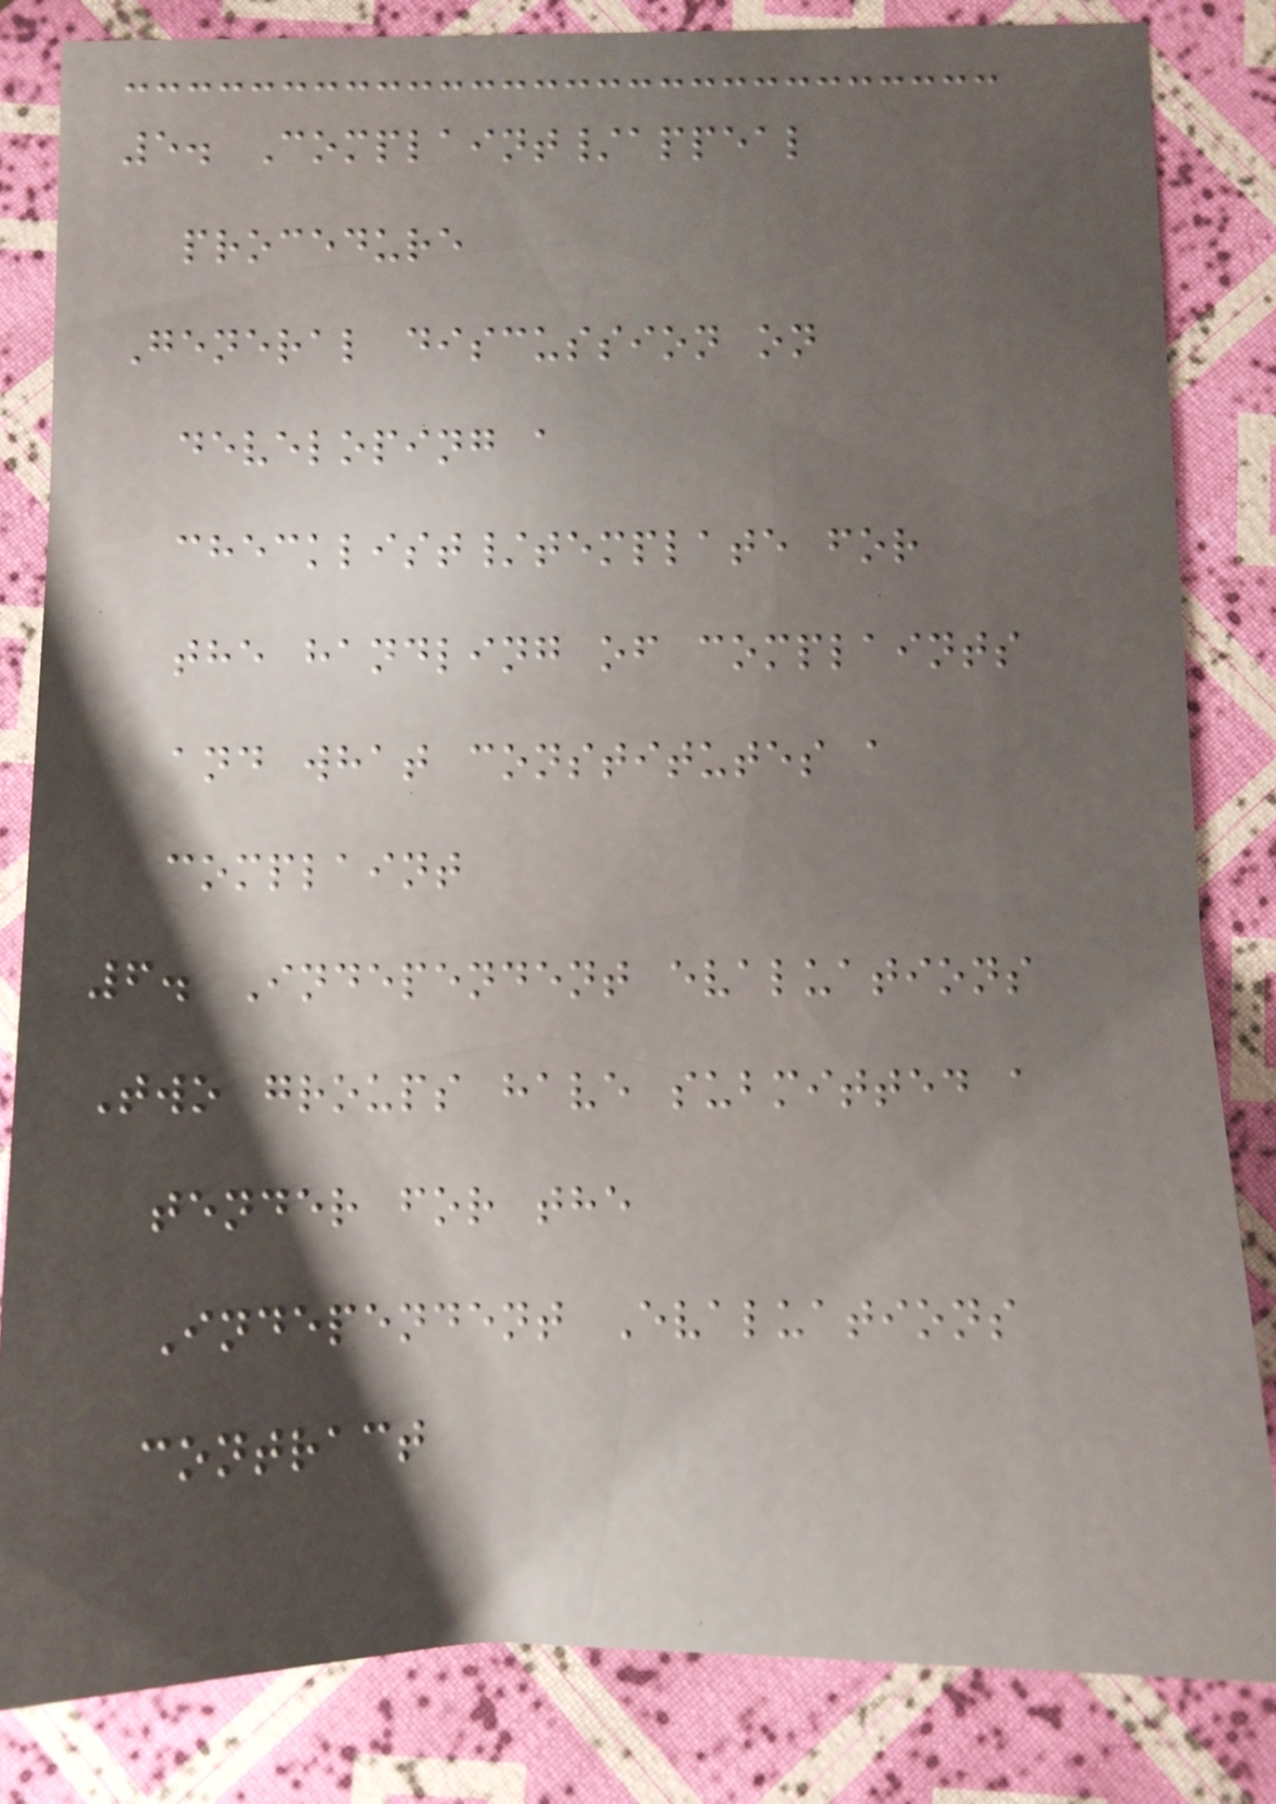5. Complaint/appeal
procedure
General discussion on
developing a
checklist/template for
the handling of complaints
and what constitutes a
complaint
6. Independent evaluations
Two groups have submitted a
tender for the
Independent Evaluations
contract
